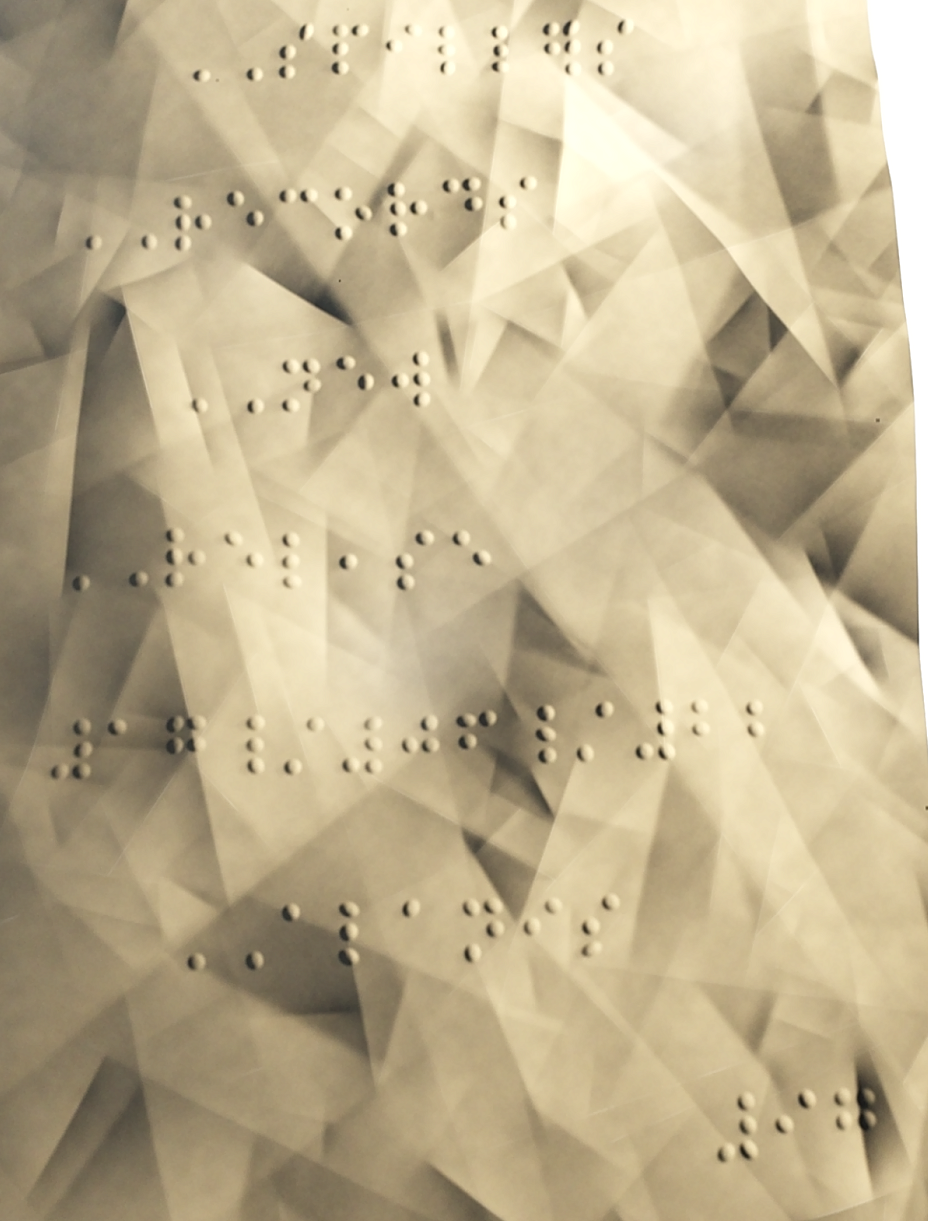SPILLERS
RECORDS
NEW
RELEASE
17/06/22
ALANIS
97
